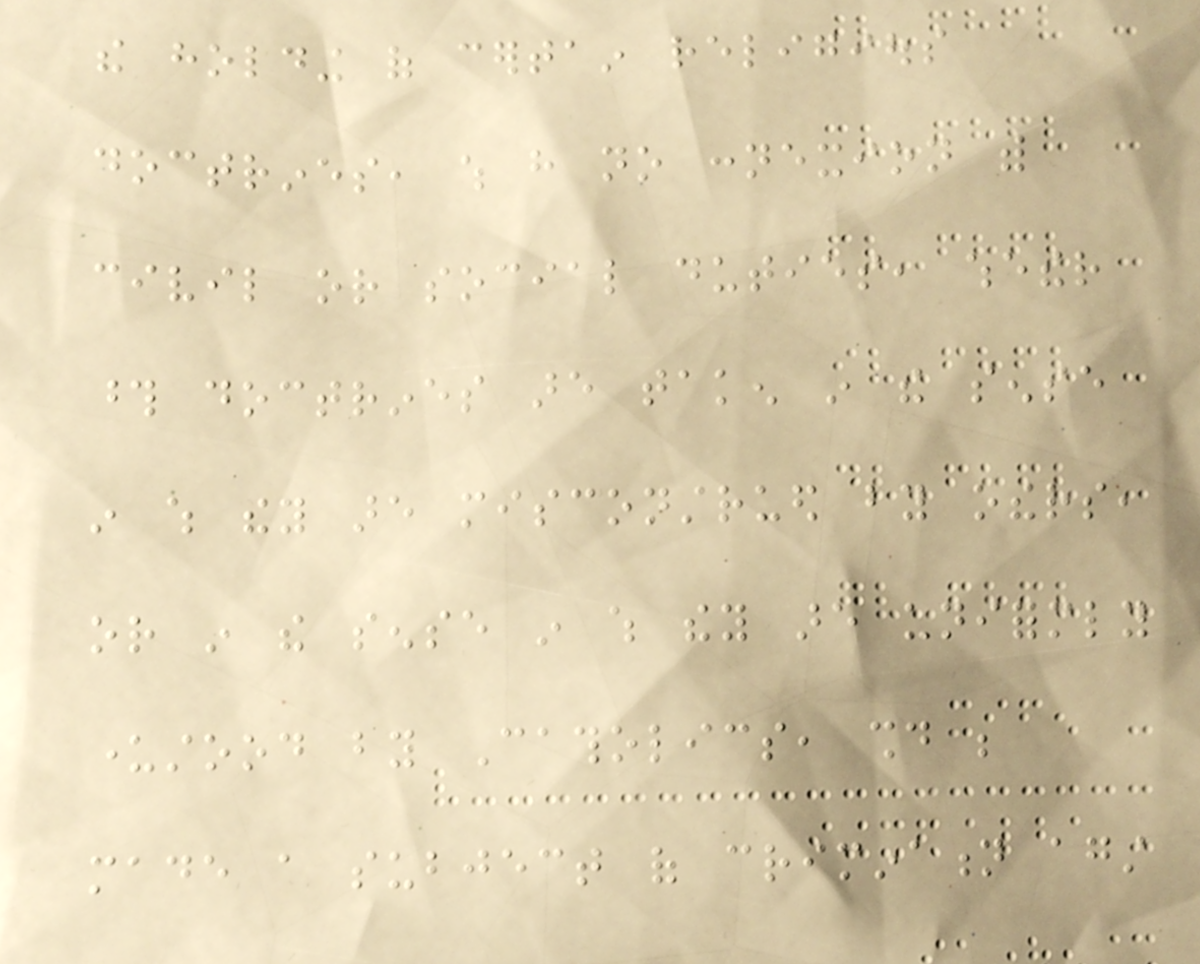the holding of certain religious
doctrines, which have no connexion with
civil or social duties, whether
those doctrines are taken in the sense
in which they are misconstrued by others,
or in the sense in which they are uniformly
understood by Catholics, should be
made a subject of crimination against
